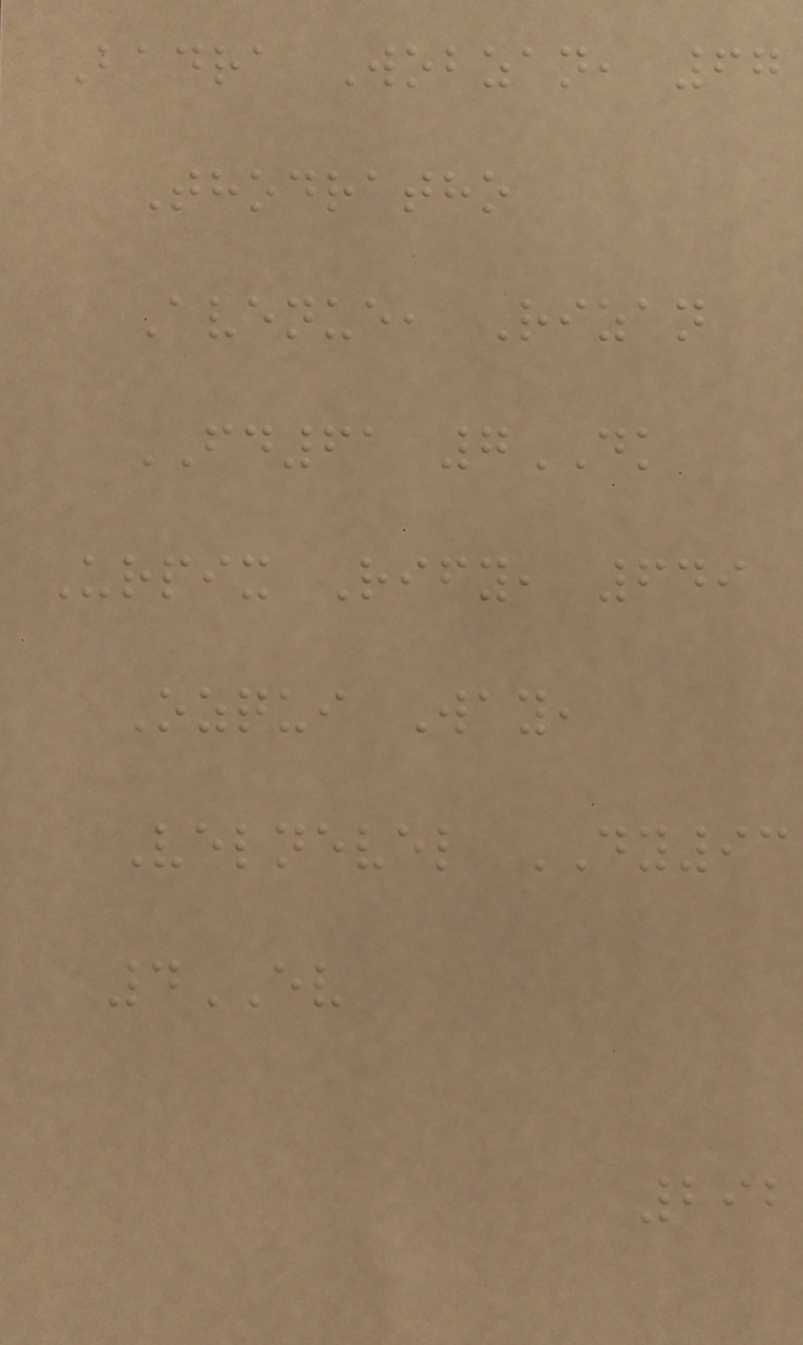Badra Wobzan, 67
Thodratho
Avenue, Rizan
FD61 7DK
Urpix Rify, 649
Ozqui Way,
Velnevel DY93
4EV
292
